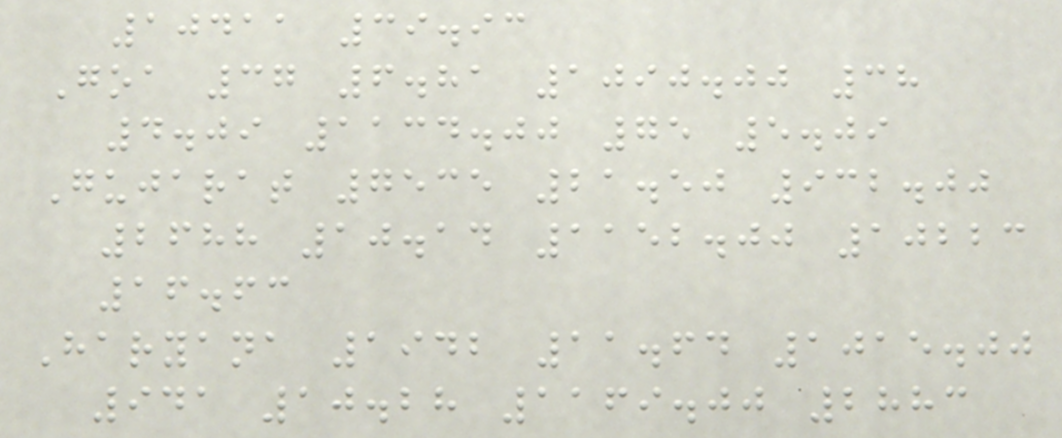10411 39.93
Goa 37 6.81 1090.00 38
4.09 1134.00 75 5.09
Gujarat 7535 21.50 932.00
2688 10.14 1152.00 10223
16.63
Haryana 1942 11.64 1015.00
941 10.28 1169.00 2883
